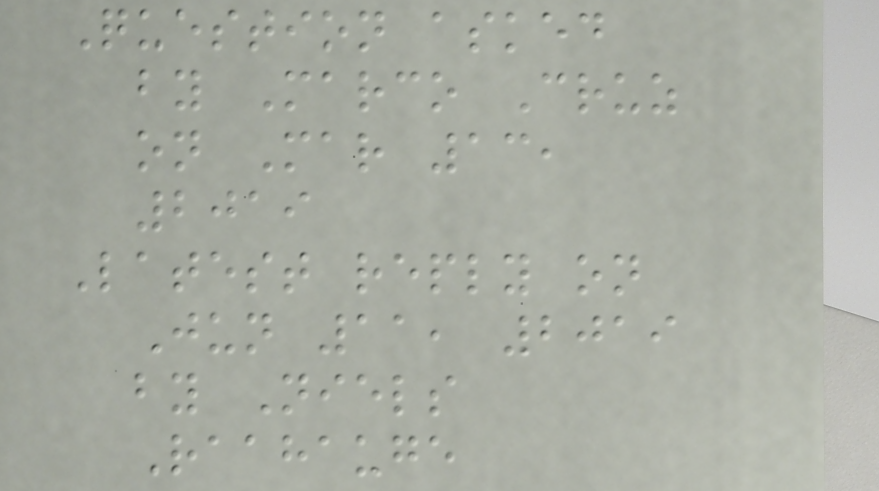Question asked
by Marco Cruz
on Mar 13,
2019
Latest reply on
Jun 11, 2019
by Niels
Raahauge
